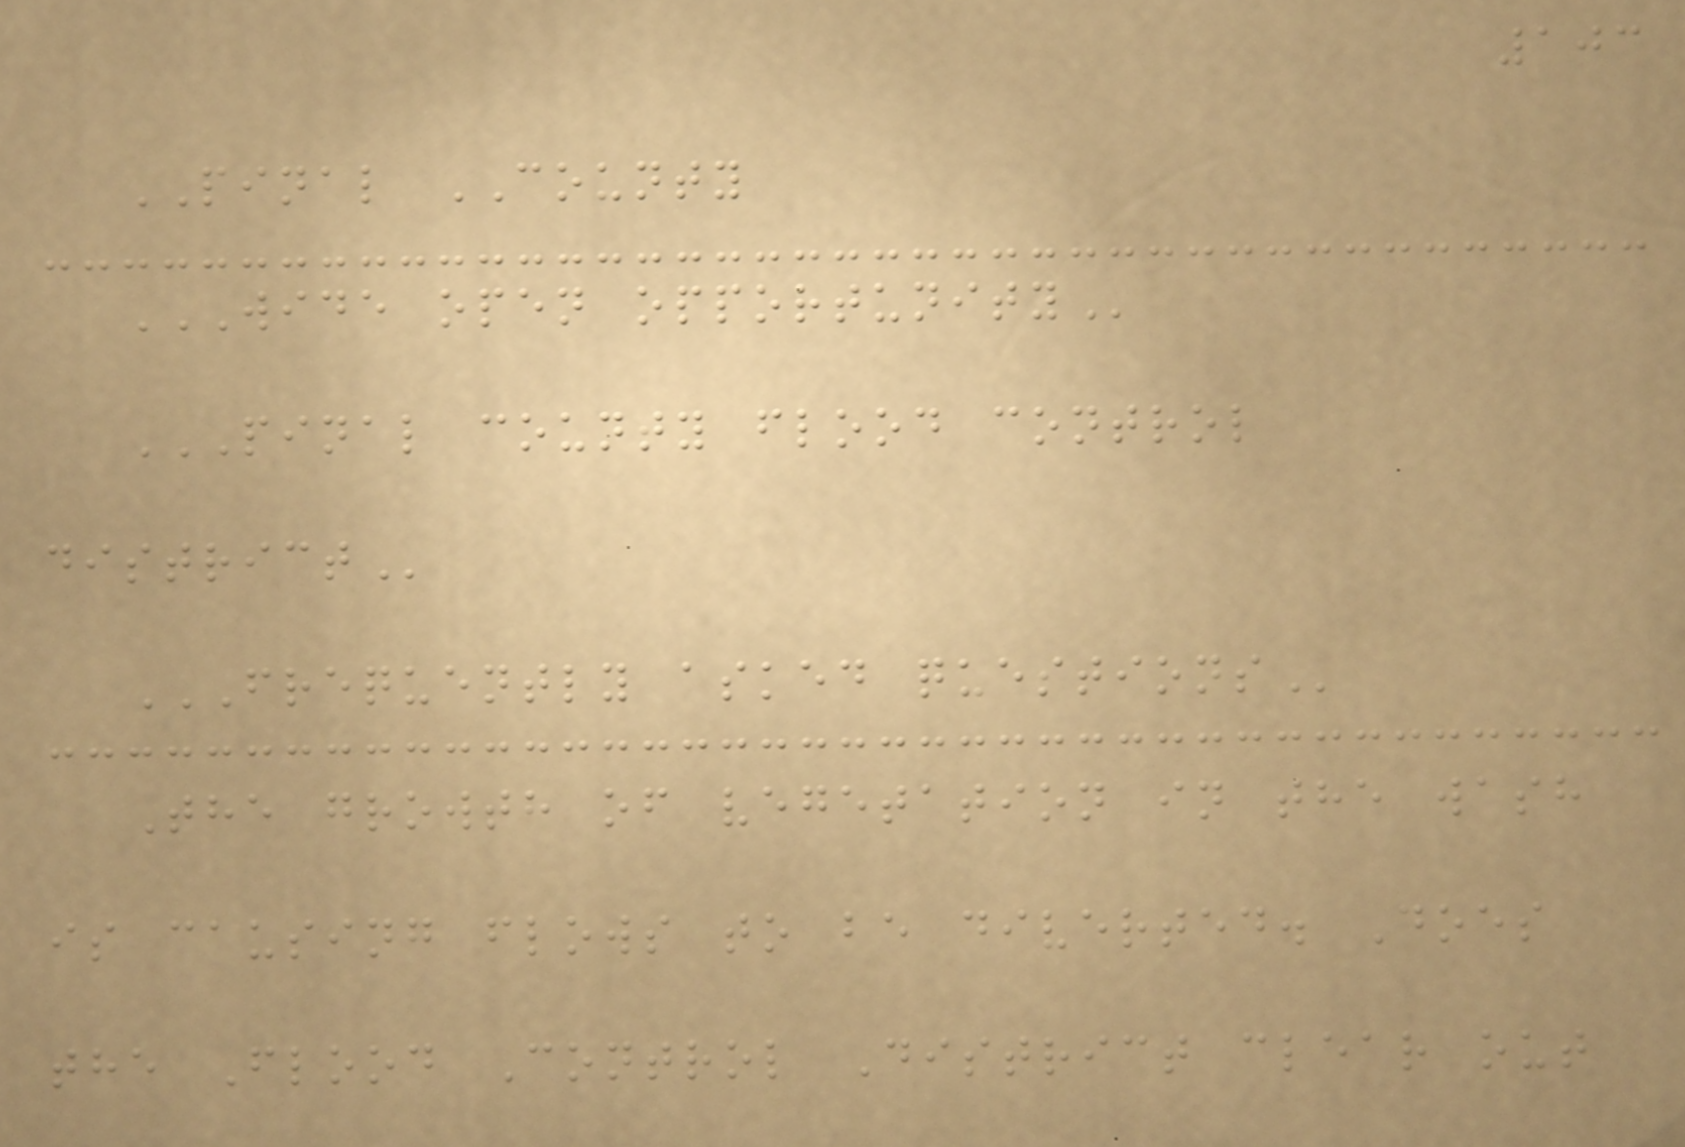103
PINAL COUNTY
WIDE OPEN OPPORTUNITY
PINAL COUNTY FLOOD CONTROL
DISTRICT
FREQUENTLY ASKED QUESTIONS
The growth of vegetation in the wash
is causing flows to be diverted. Does
the Flood Control District clear out
